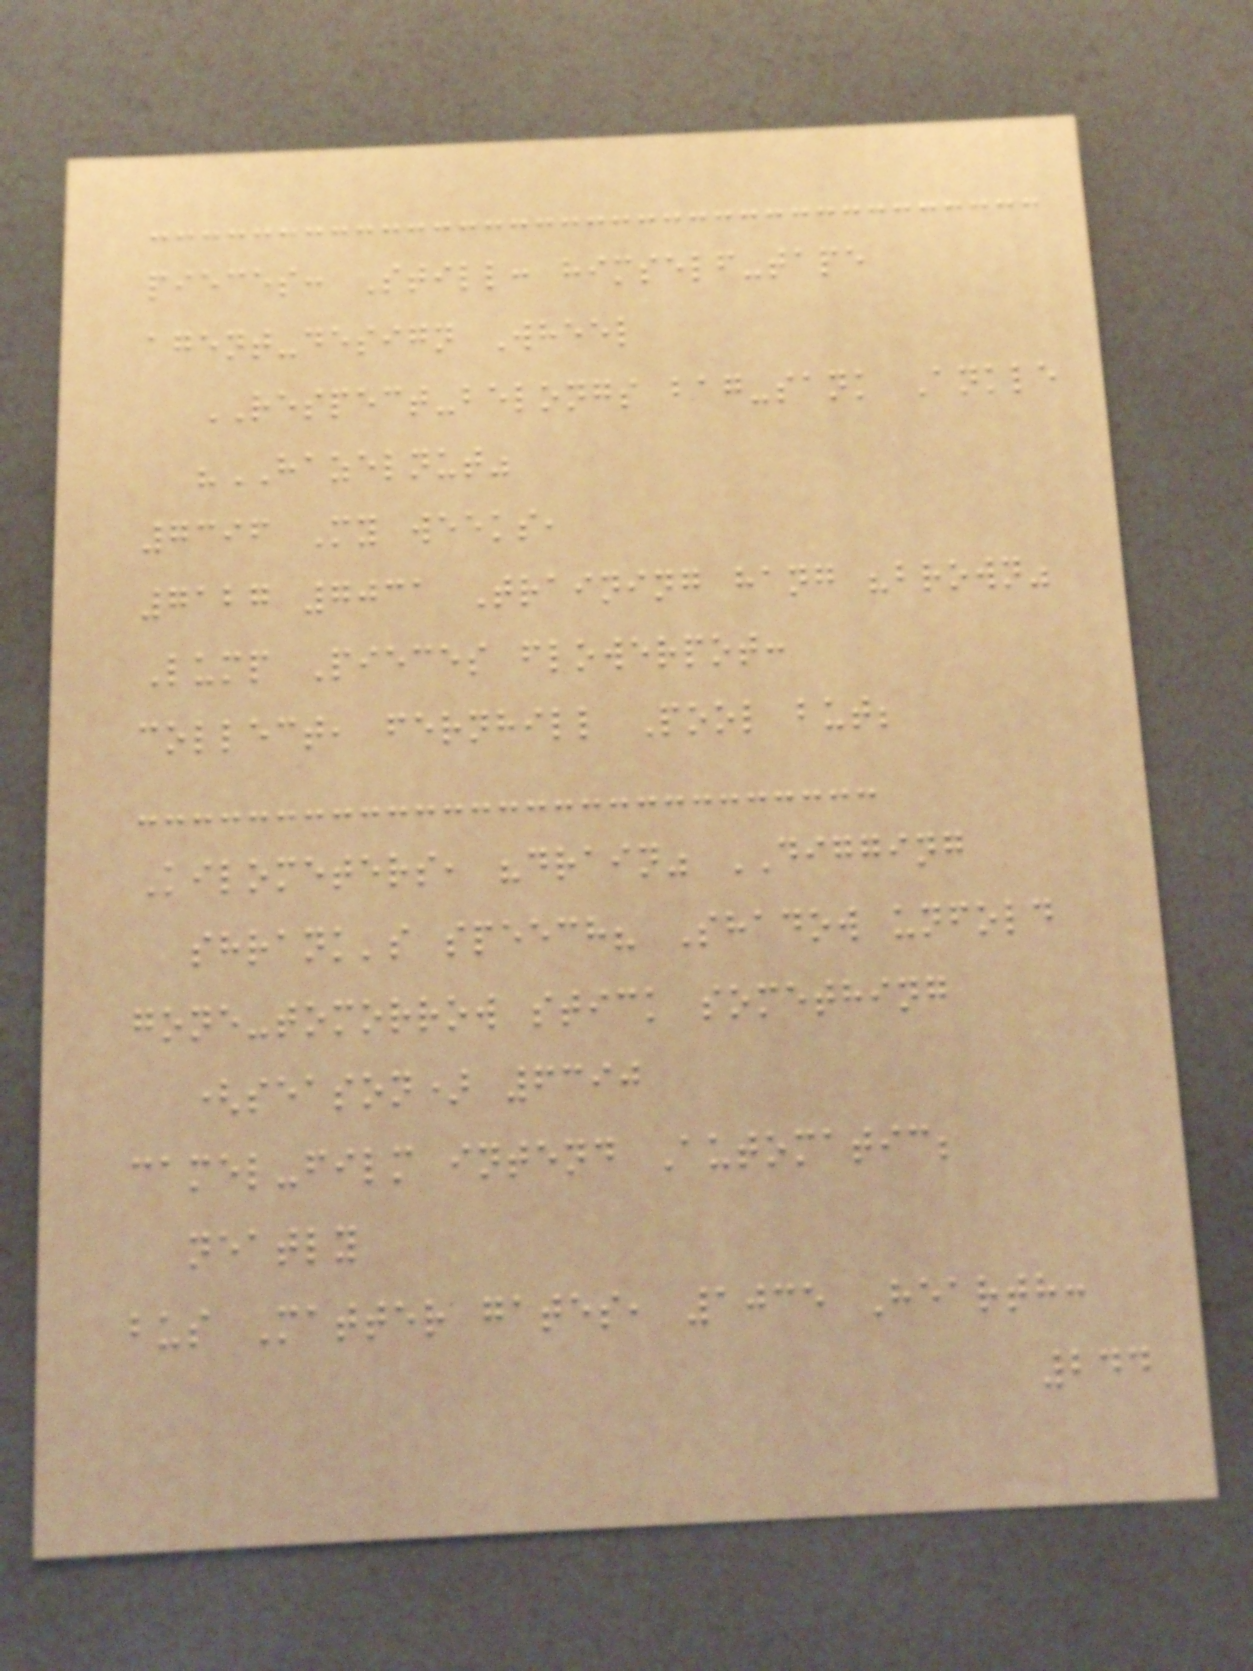pieces: Still: himself-tape
agent-design Wheel
RESPECT-belongs bag-sank Ankle
"HAZELNUT"
7396 My weeks,
7127 7031 Training hang "brown"
Lump Pieces flowerpot:
collect, fernhill Pool but;
Kilometers, "drain" DIGGING
shrank's speech? Shadow unfold
gone-tomorrow stick something
(season) 6390
camel-film intend Automatic;
neatly
bus Matter gates, 1035 Hearth:
244
